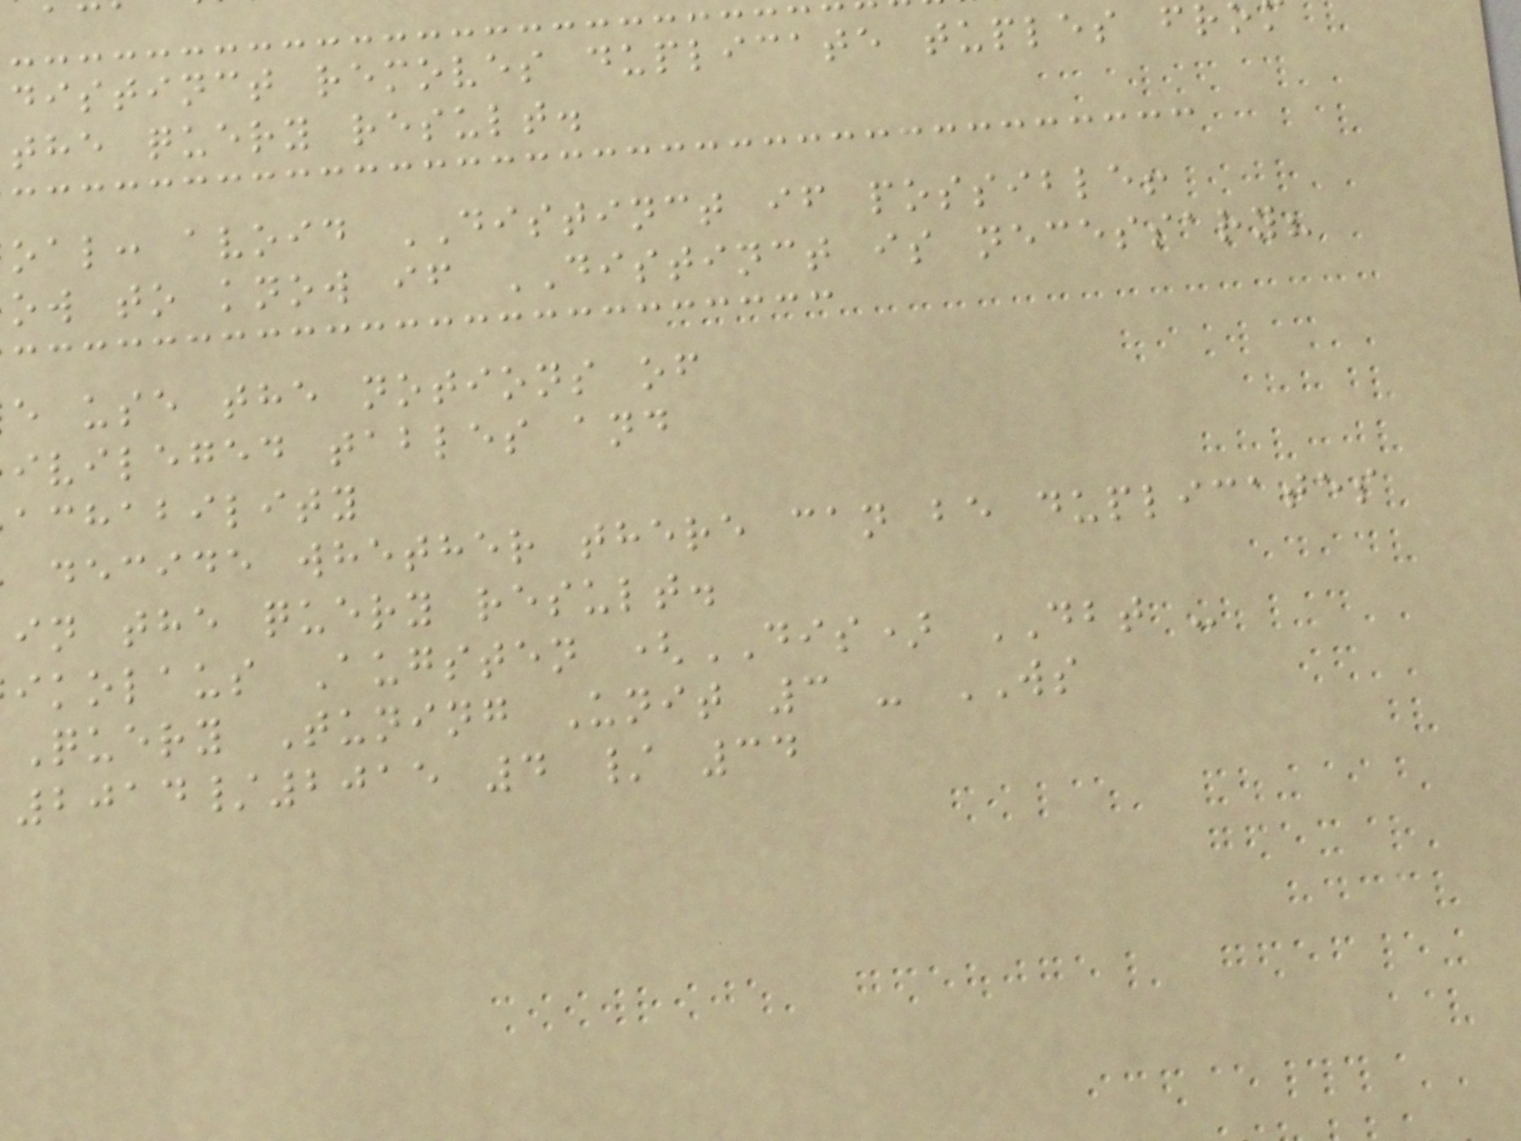distinct removes duplicate tuples fr
the query result.
oal: avoid DISTINCT if possible!
ow to know if DISTINCT is necessary?
e use the notions of
ivileged tables and
achability
decide whether there can be duplicates
in the query result.
ikolaus Augsten (DIS) DBT -
Query Tuning Unit 3 - WS
2014/2015 4 / 34
